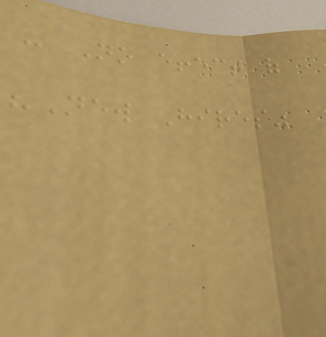- No effect of
"New Hires"
